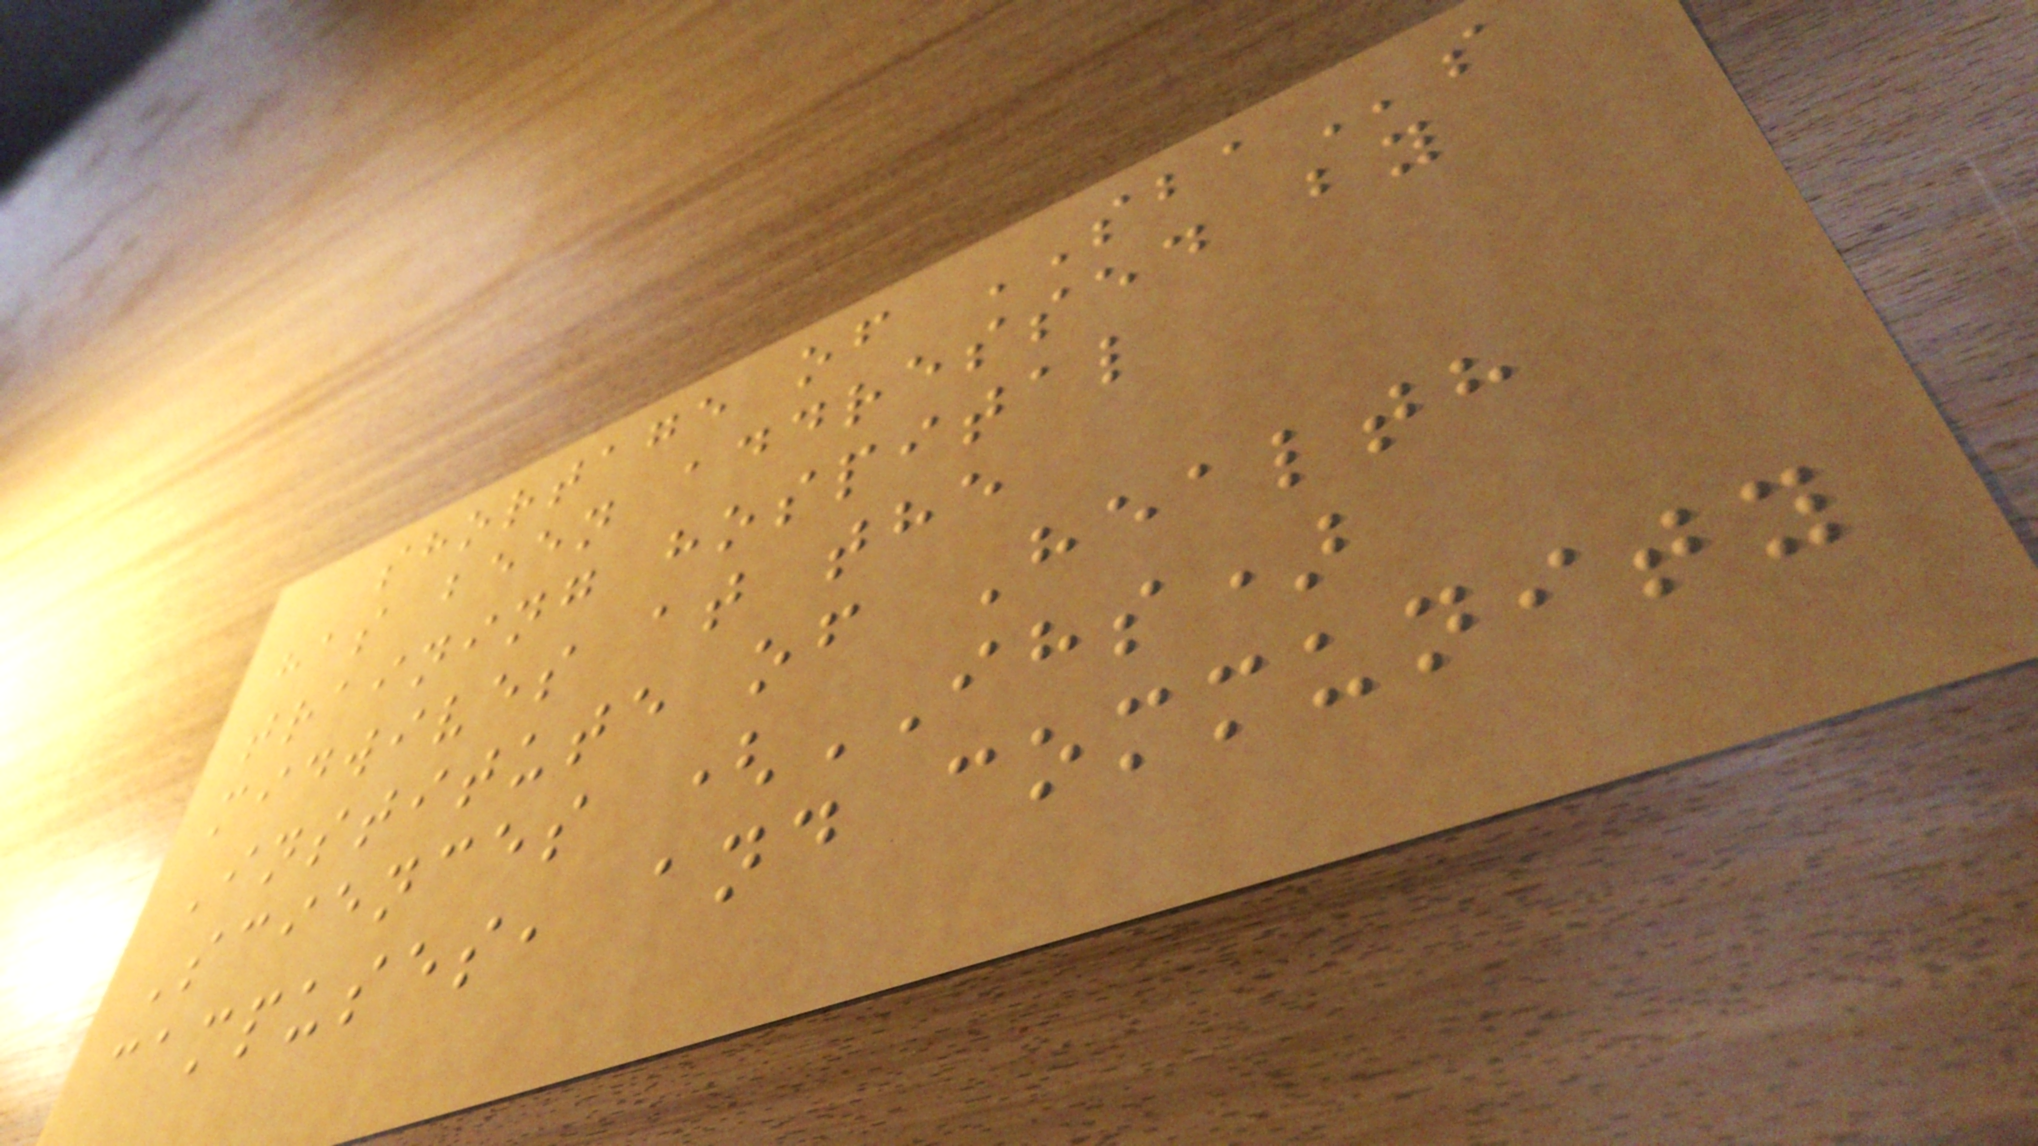shortage of SBAs
has been addressed by
training hospital
midwives at the
Institute of Health
Sciences (IHS)
campuses, and community
